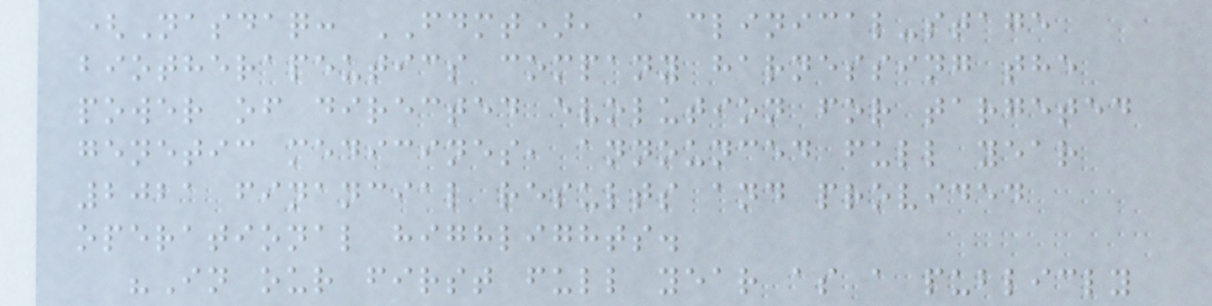(Nasdaq: FDMT), a clinical-stage
biotherapeutics company harnessing the
power of directed evolution for targeted
genetic medicines, announced full year
2021 financial results and provided
operational highlights.
"In our first full year as a publicly
